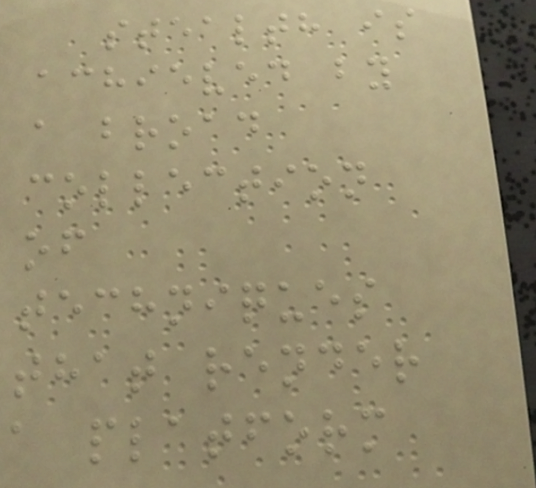stealth is
achieved by
a broad
collection
of
techniques
that render
a platform
